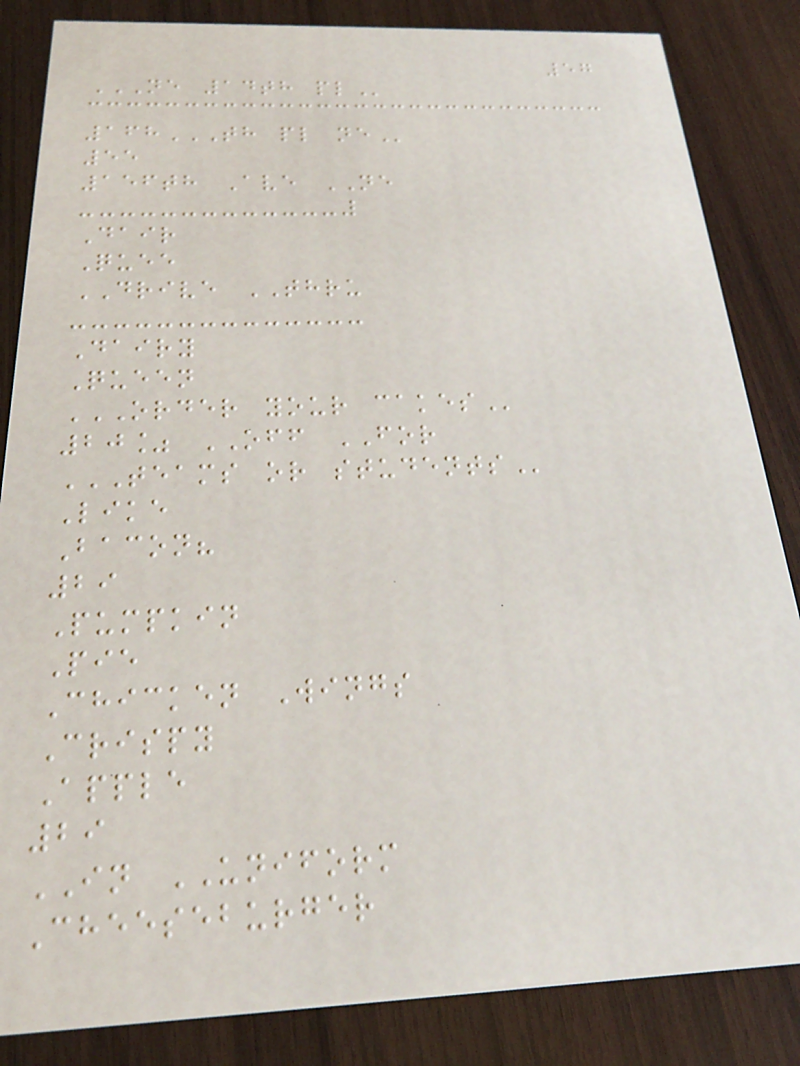57
NE 14TH PL
168TH PL NE
55
156th Ave NE
Dair
Quee
DRIVE THRU
Dairy
Queen
ORDER YOUR CAKES
20% OFF FOR
TEAMS OR STUDENTS
Like
Bacon?
29
Pumpkin
Pie
Chicken Wings
Crispy
Apple
29
IN UNIFORM
Cheeseburger
